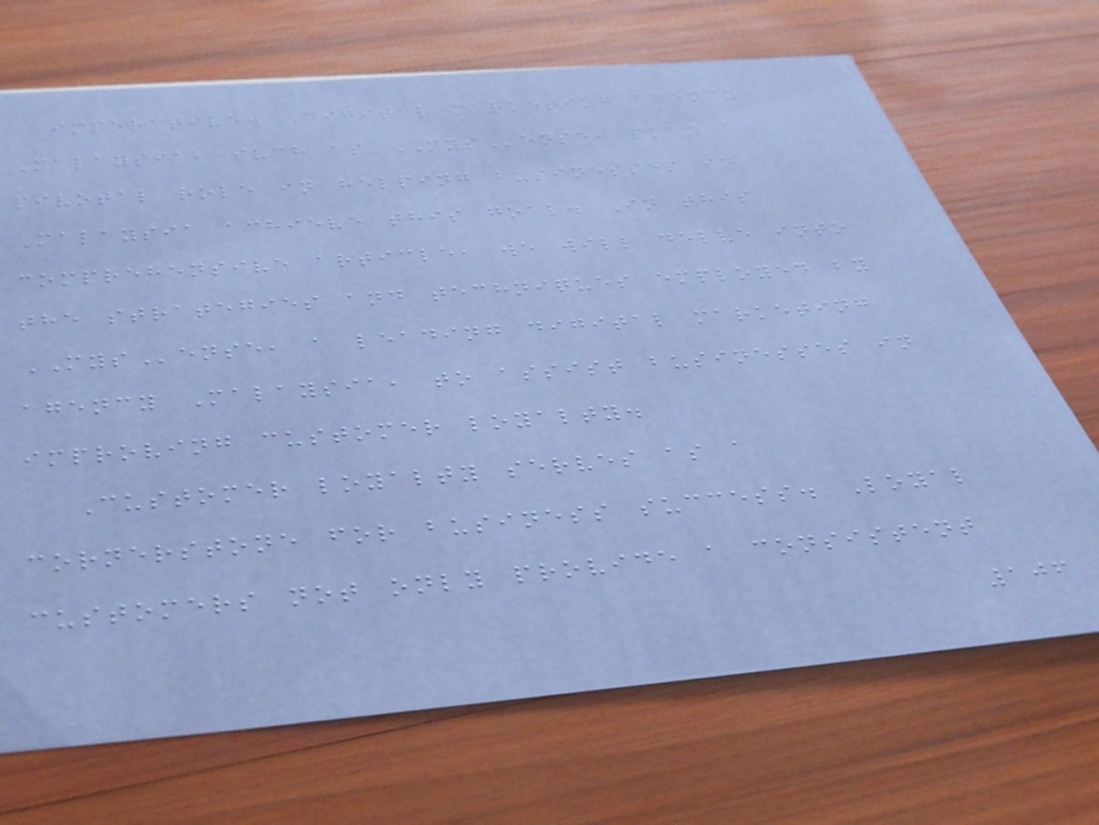imperative. Digital marketing agency
Malaysia, such as MYSense, play a
pivotal role in helping businesses in
Malaysia achieve this goal. In this
comprehensive article, we will delve into
the strategies and techniques employed by
MYSense, a leading digital marketing
agency Malaysia, to assist businesses in
improving customer loyalty.
Customer loyalty serves as a
cornerstone for business success. Loyal
customers not only provide a consistent
106
